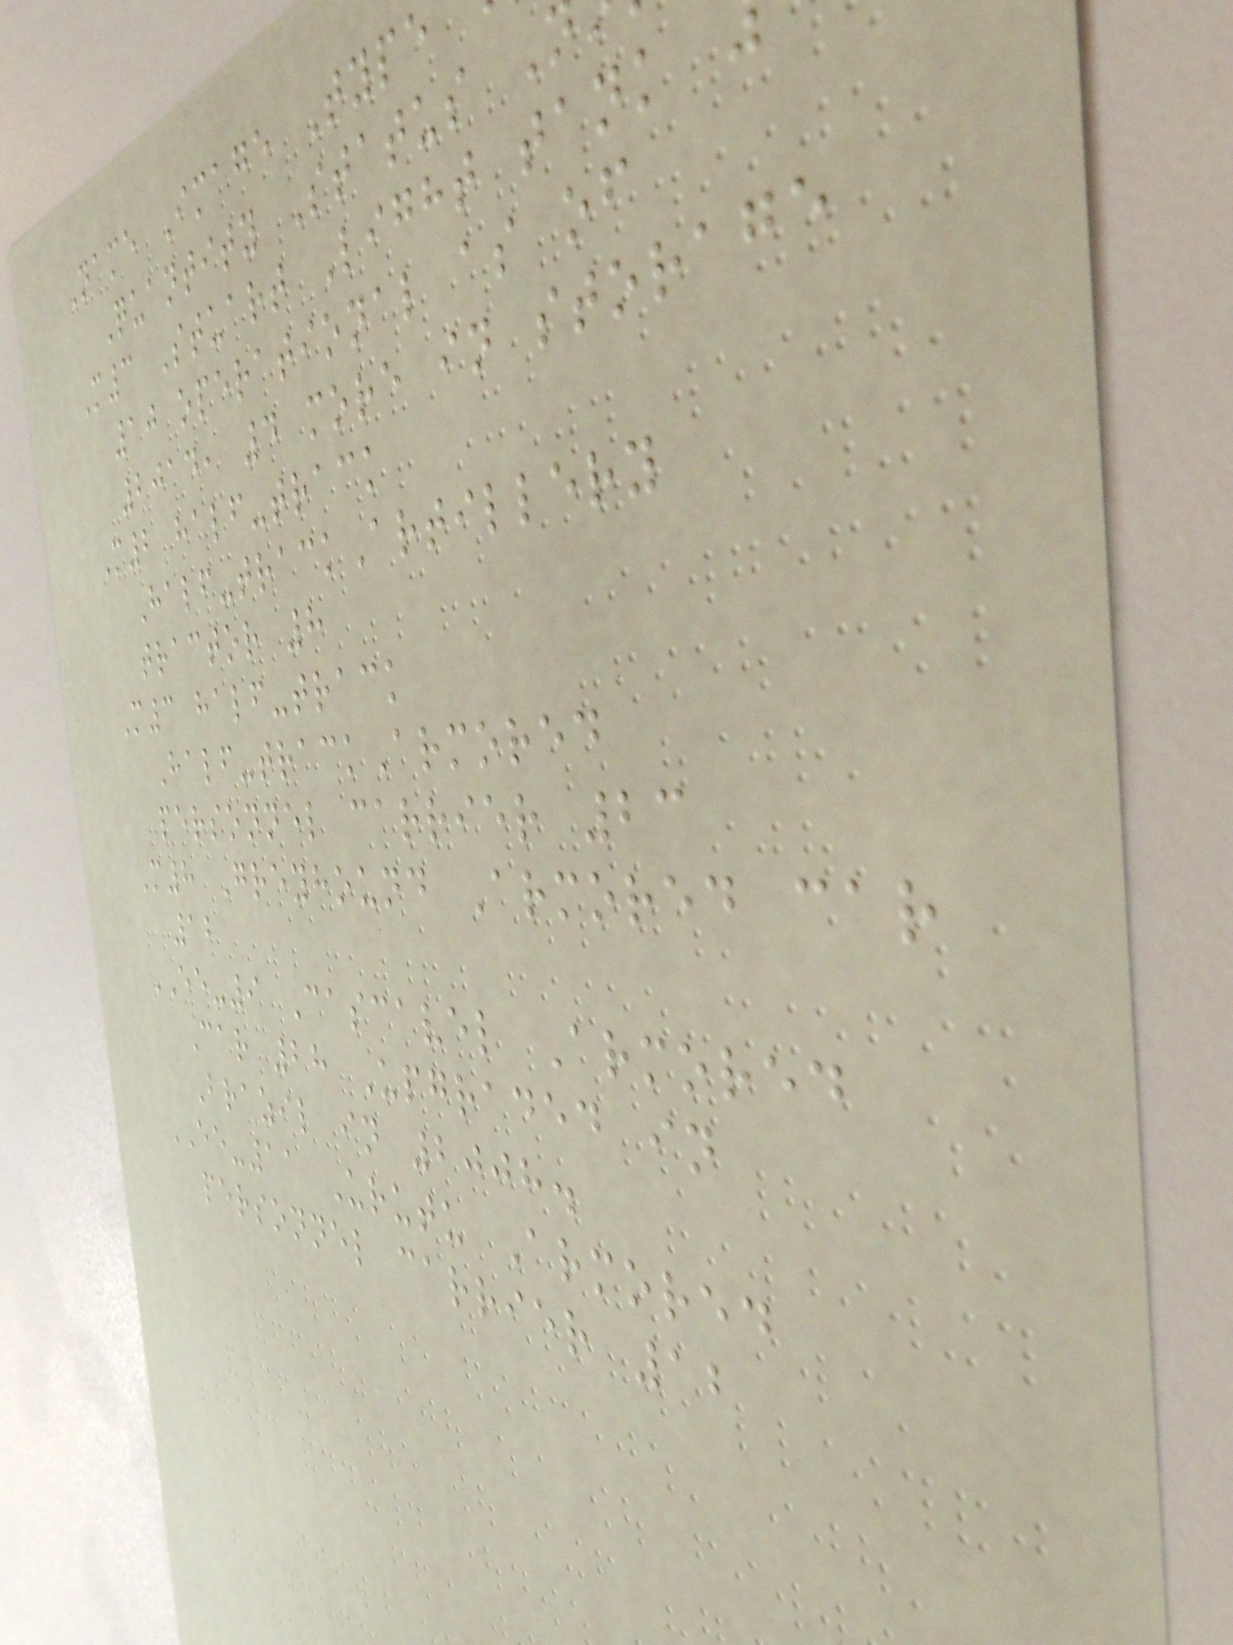Name Image Type
Quantity Status
M3 Stuart Light tank
10 operational as of
2014, 4 more in storage
M2 half-track
Half-trackArtillery
tractor 8
M3 half-track
Half-trackArmored
personnel carrier 23
M8 Greyhound Armored car
12
EE-9 Cascavel Armored
Car 28 Upgraded in
Brazil in 2008.
EE-11 Urutu Armored
personnel carrier 12
